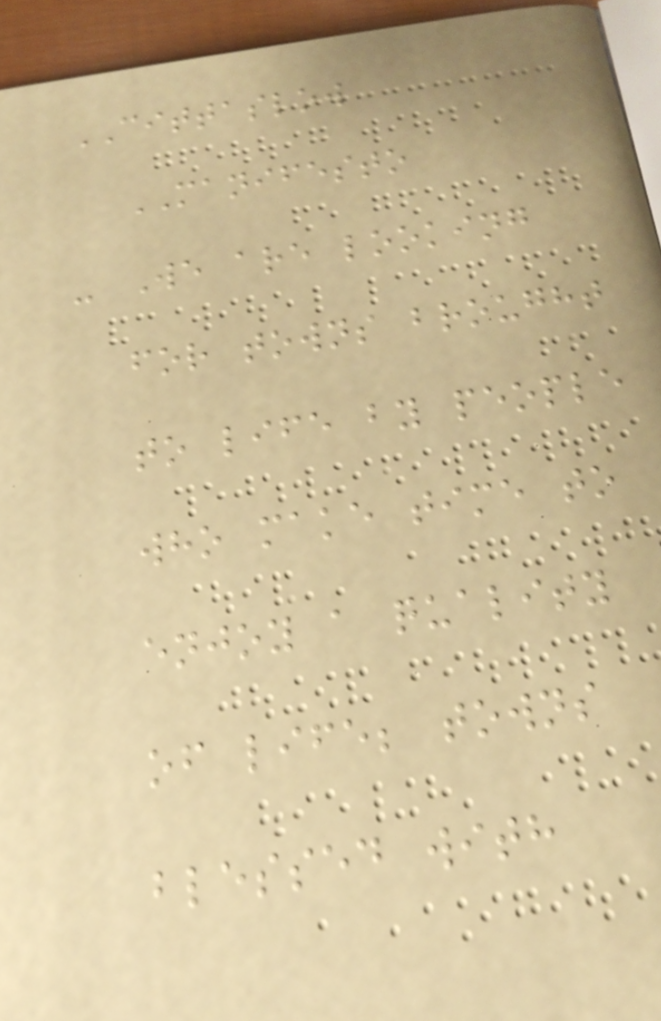CITTASLOW
MANIFESTO
- We are looking
for towns brought
to life by people
who make time to
enjoy a quality
of life; towns
blessed with
